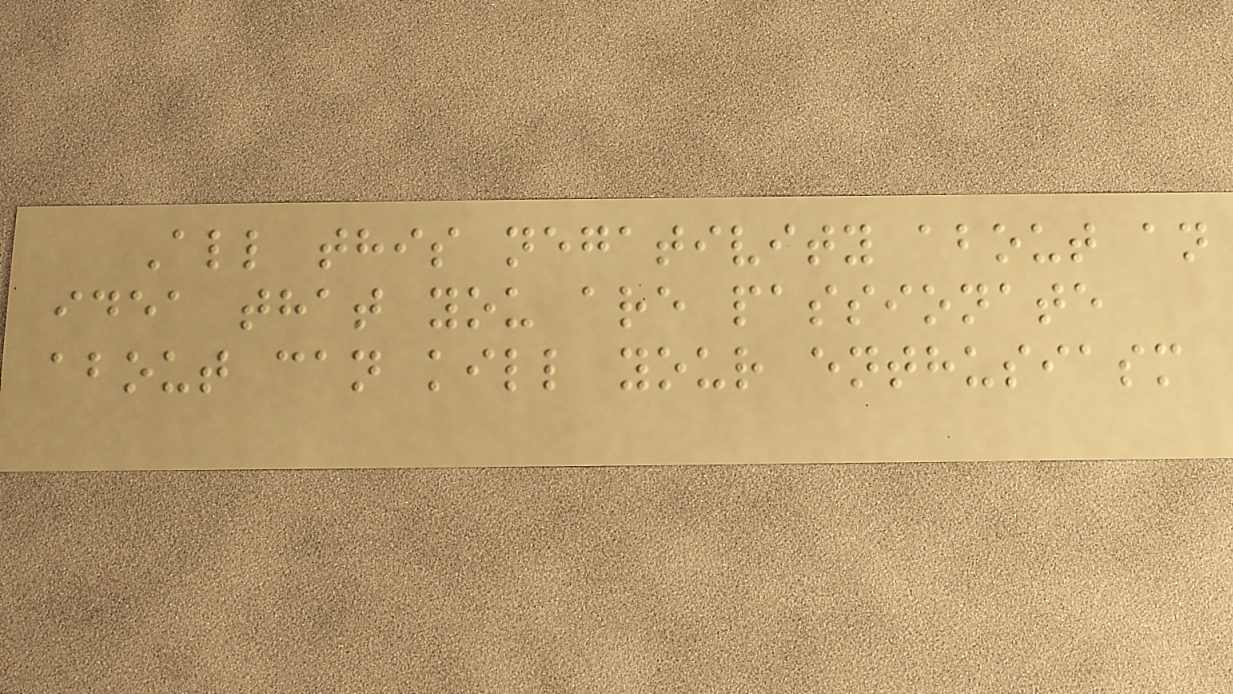All this negativity about an
idea that you are passionate
about can kill your enthusiasm
